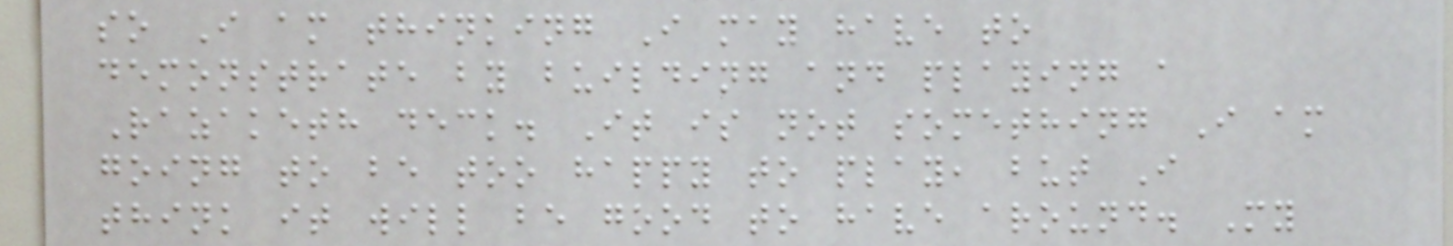so I am thinking I may have to
demonstrate by building and playing a
Razaketh deck. It is not something I am
going to be too happy to play, but I
think it will be good to have around. My
